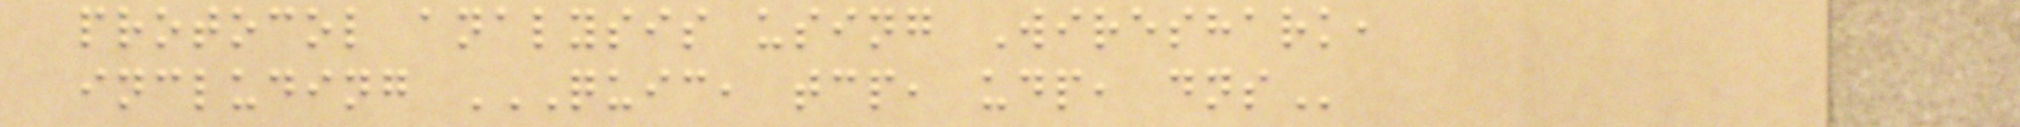protocol analysis using Wireshark,
including QUIC, TCP, UDP, DNS
